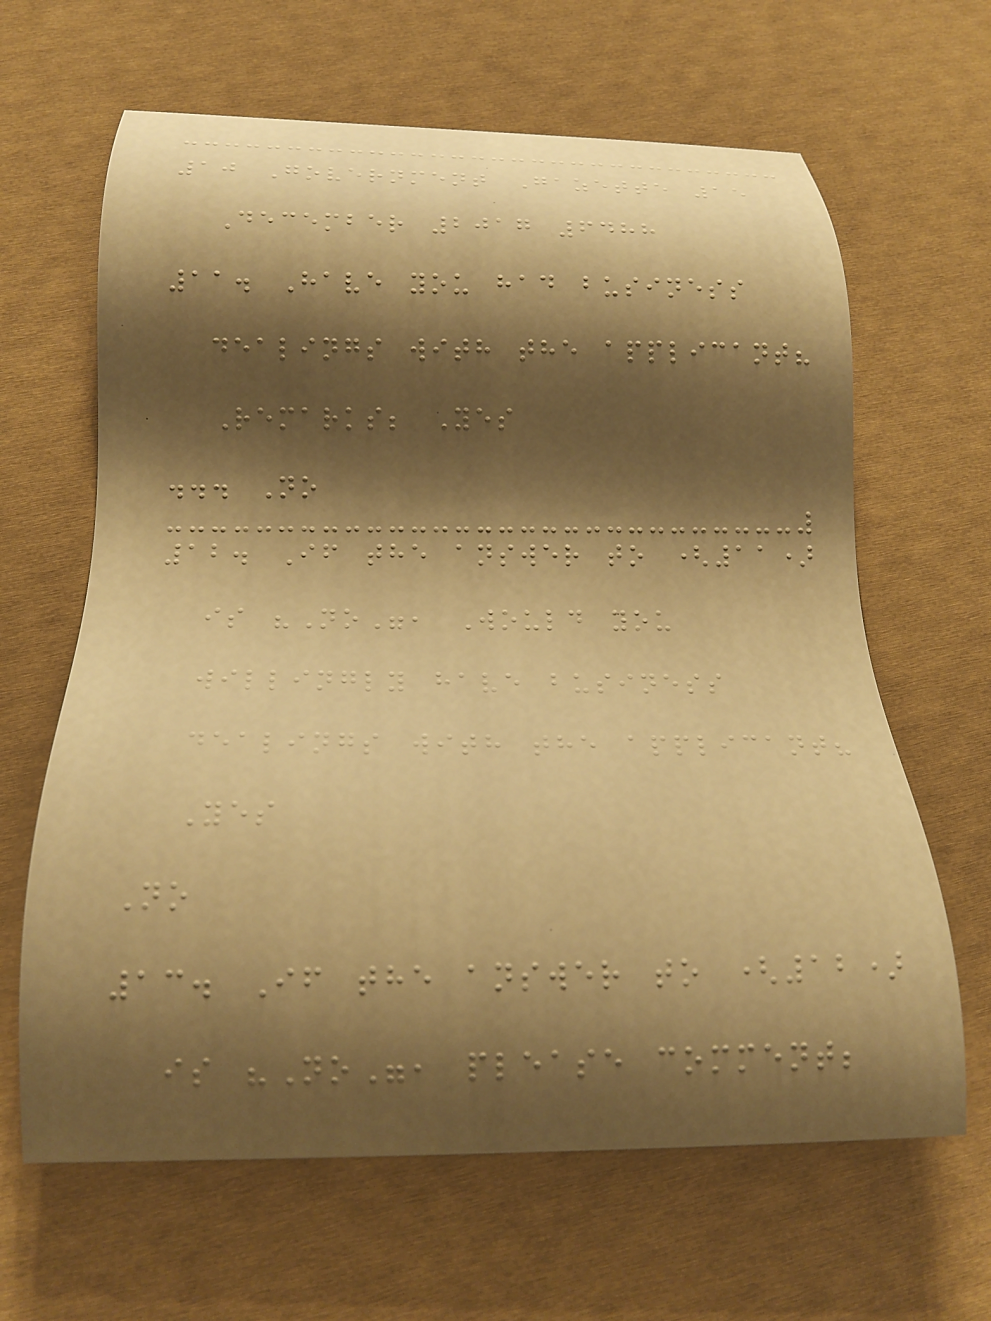10 Government Gazette 15
December 2017 6488
11. Have you had business
dealings with the applicant?
Remarks; Yes
... No
12. If the answer to (11)
is "No", Would you
willingly have business
dealings with the applicant?
Yes
No
13. If the answer to (12)
is "No", please comment;
